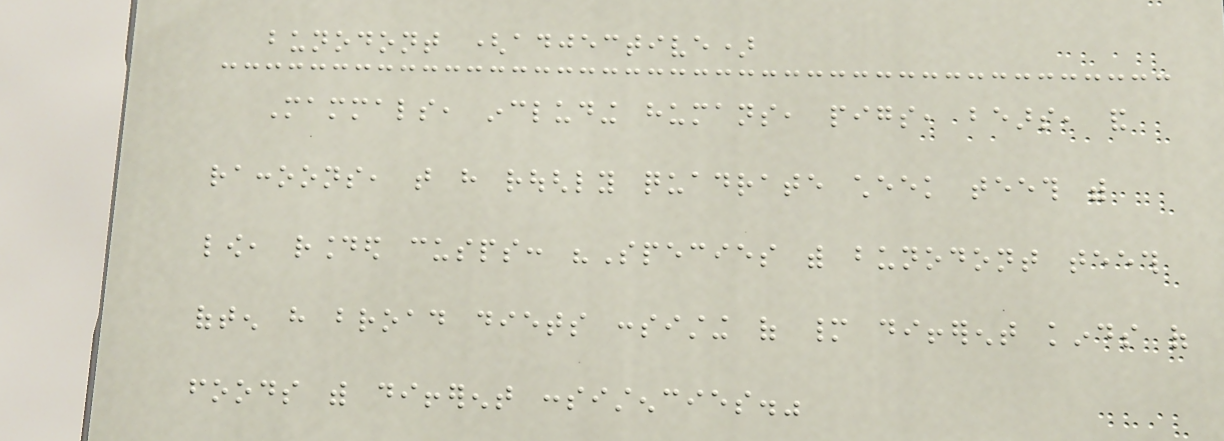bunodont (adjective)
Mammals, including humans, pigs, bears, and
raccoons, that have roughly quadrate cheek teeth with
low, rounded cusps: "Species with bunodont teeth
often have broad diets consisting of many different kinds of
foods with different consistencies."
